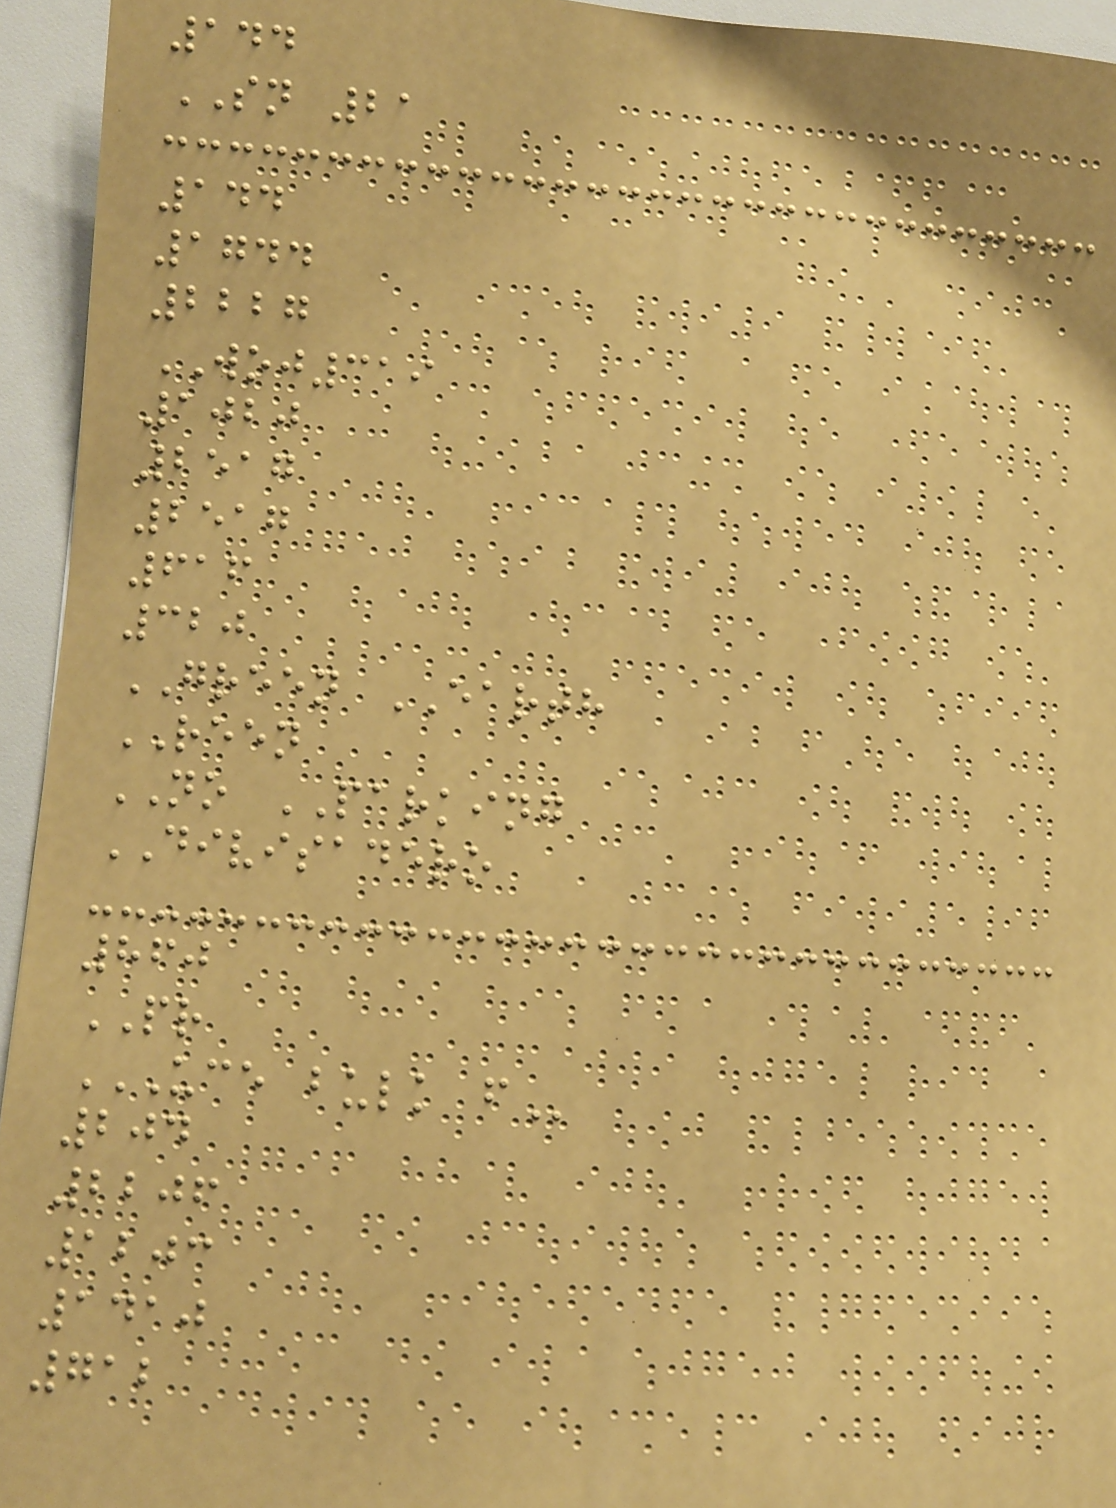144
SN 21
144
1744
2227
WOJ319
1020
2517
2517
616
320
GREEN EARTH
REEN
NO PARKING
DIVISADERO
860
PR
UCE BULK F
204
2206
1203
1410
712
